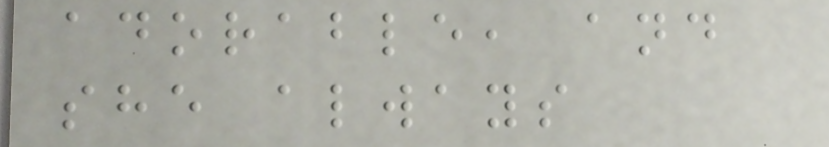adorable, and
she always
